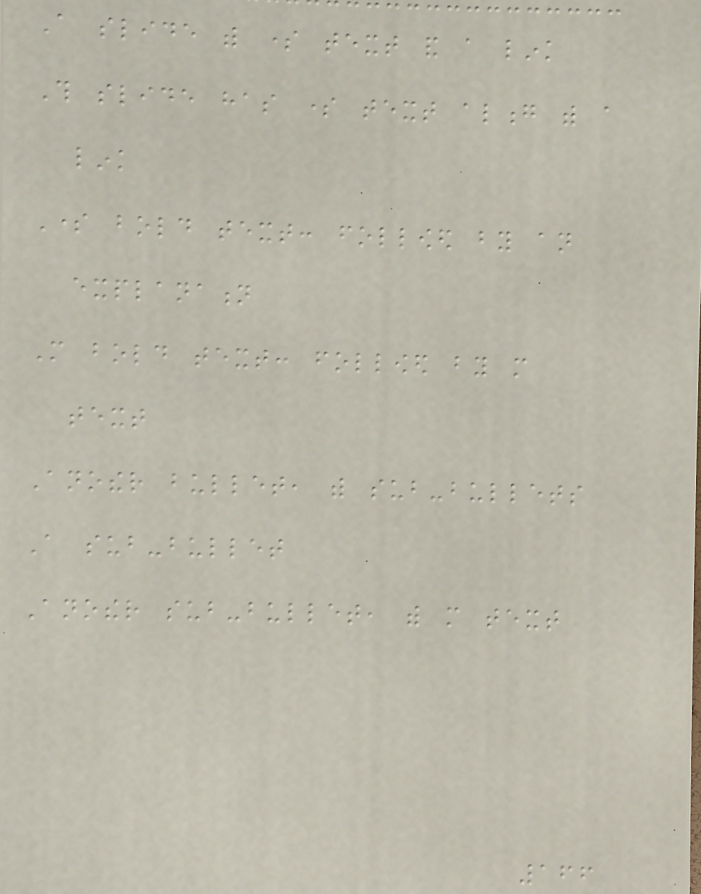A slide with some text and a link
This slide has some text along with a
link
Some bold text: followed by an
explanation
More bold text: followed by more
text
Another bullet, with sub-bullets
A sub-bullet
Another sub-bullet, with more text
166
